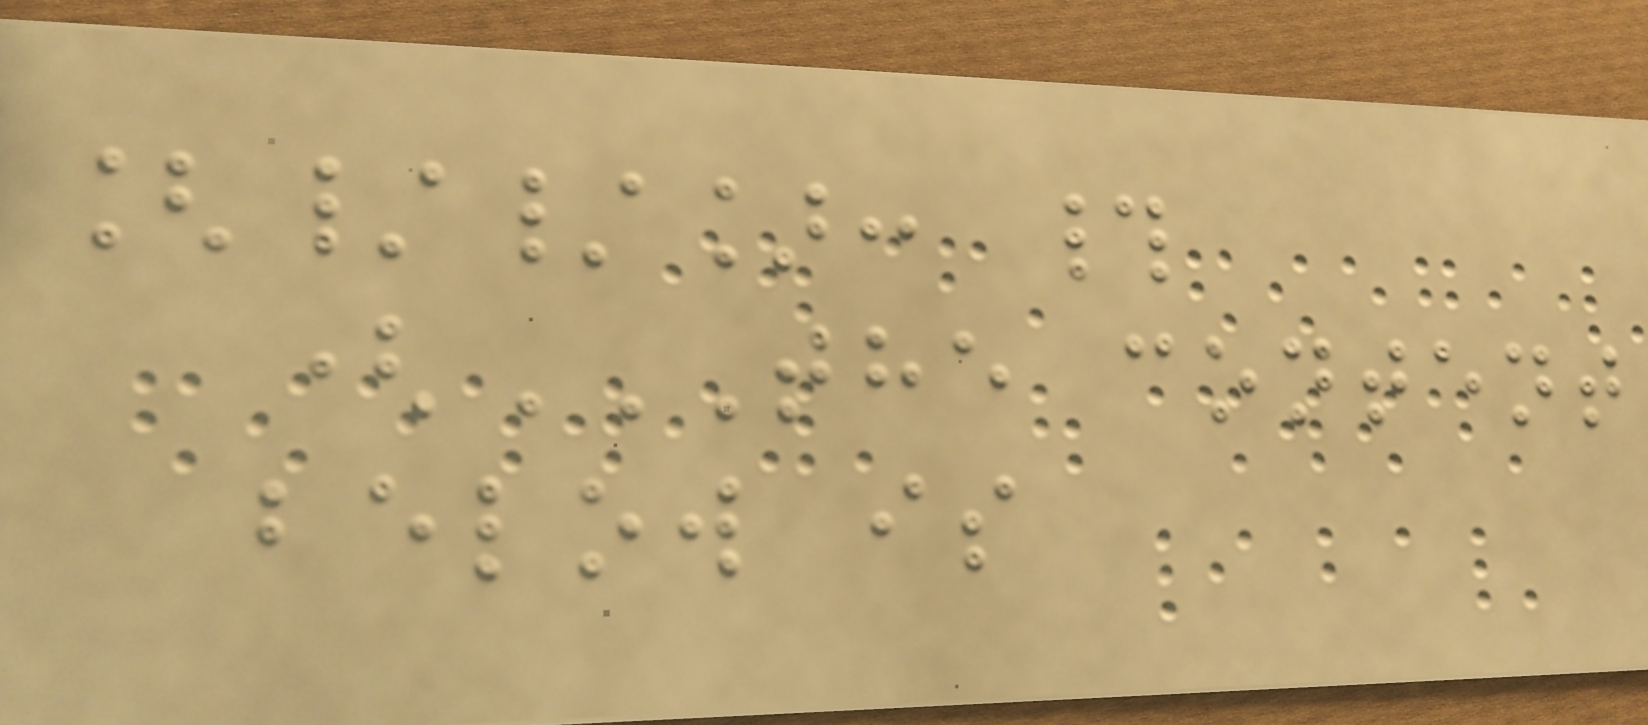[//]: #
(THE CONTENT
BELOW IS
